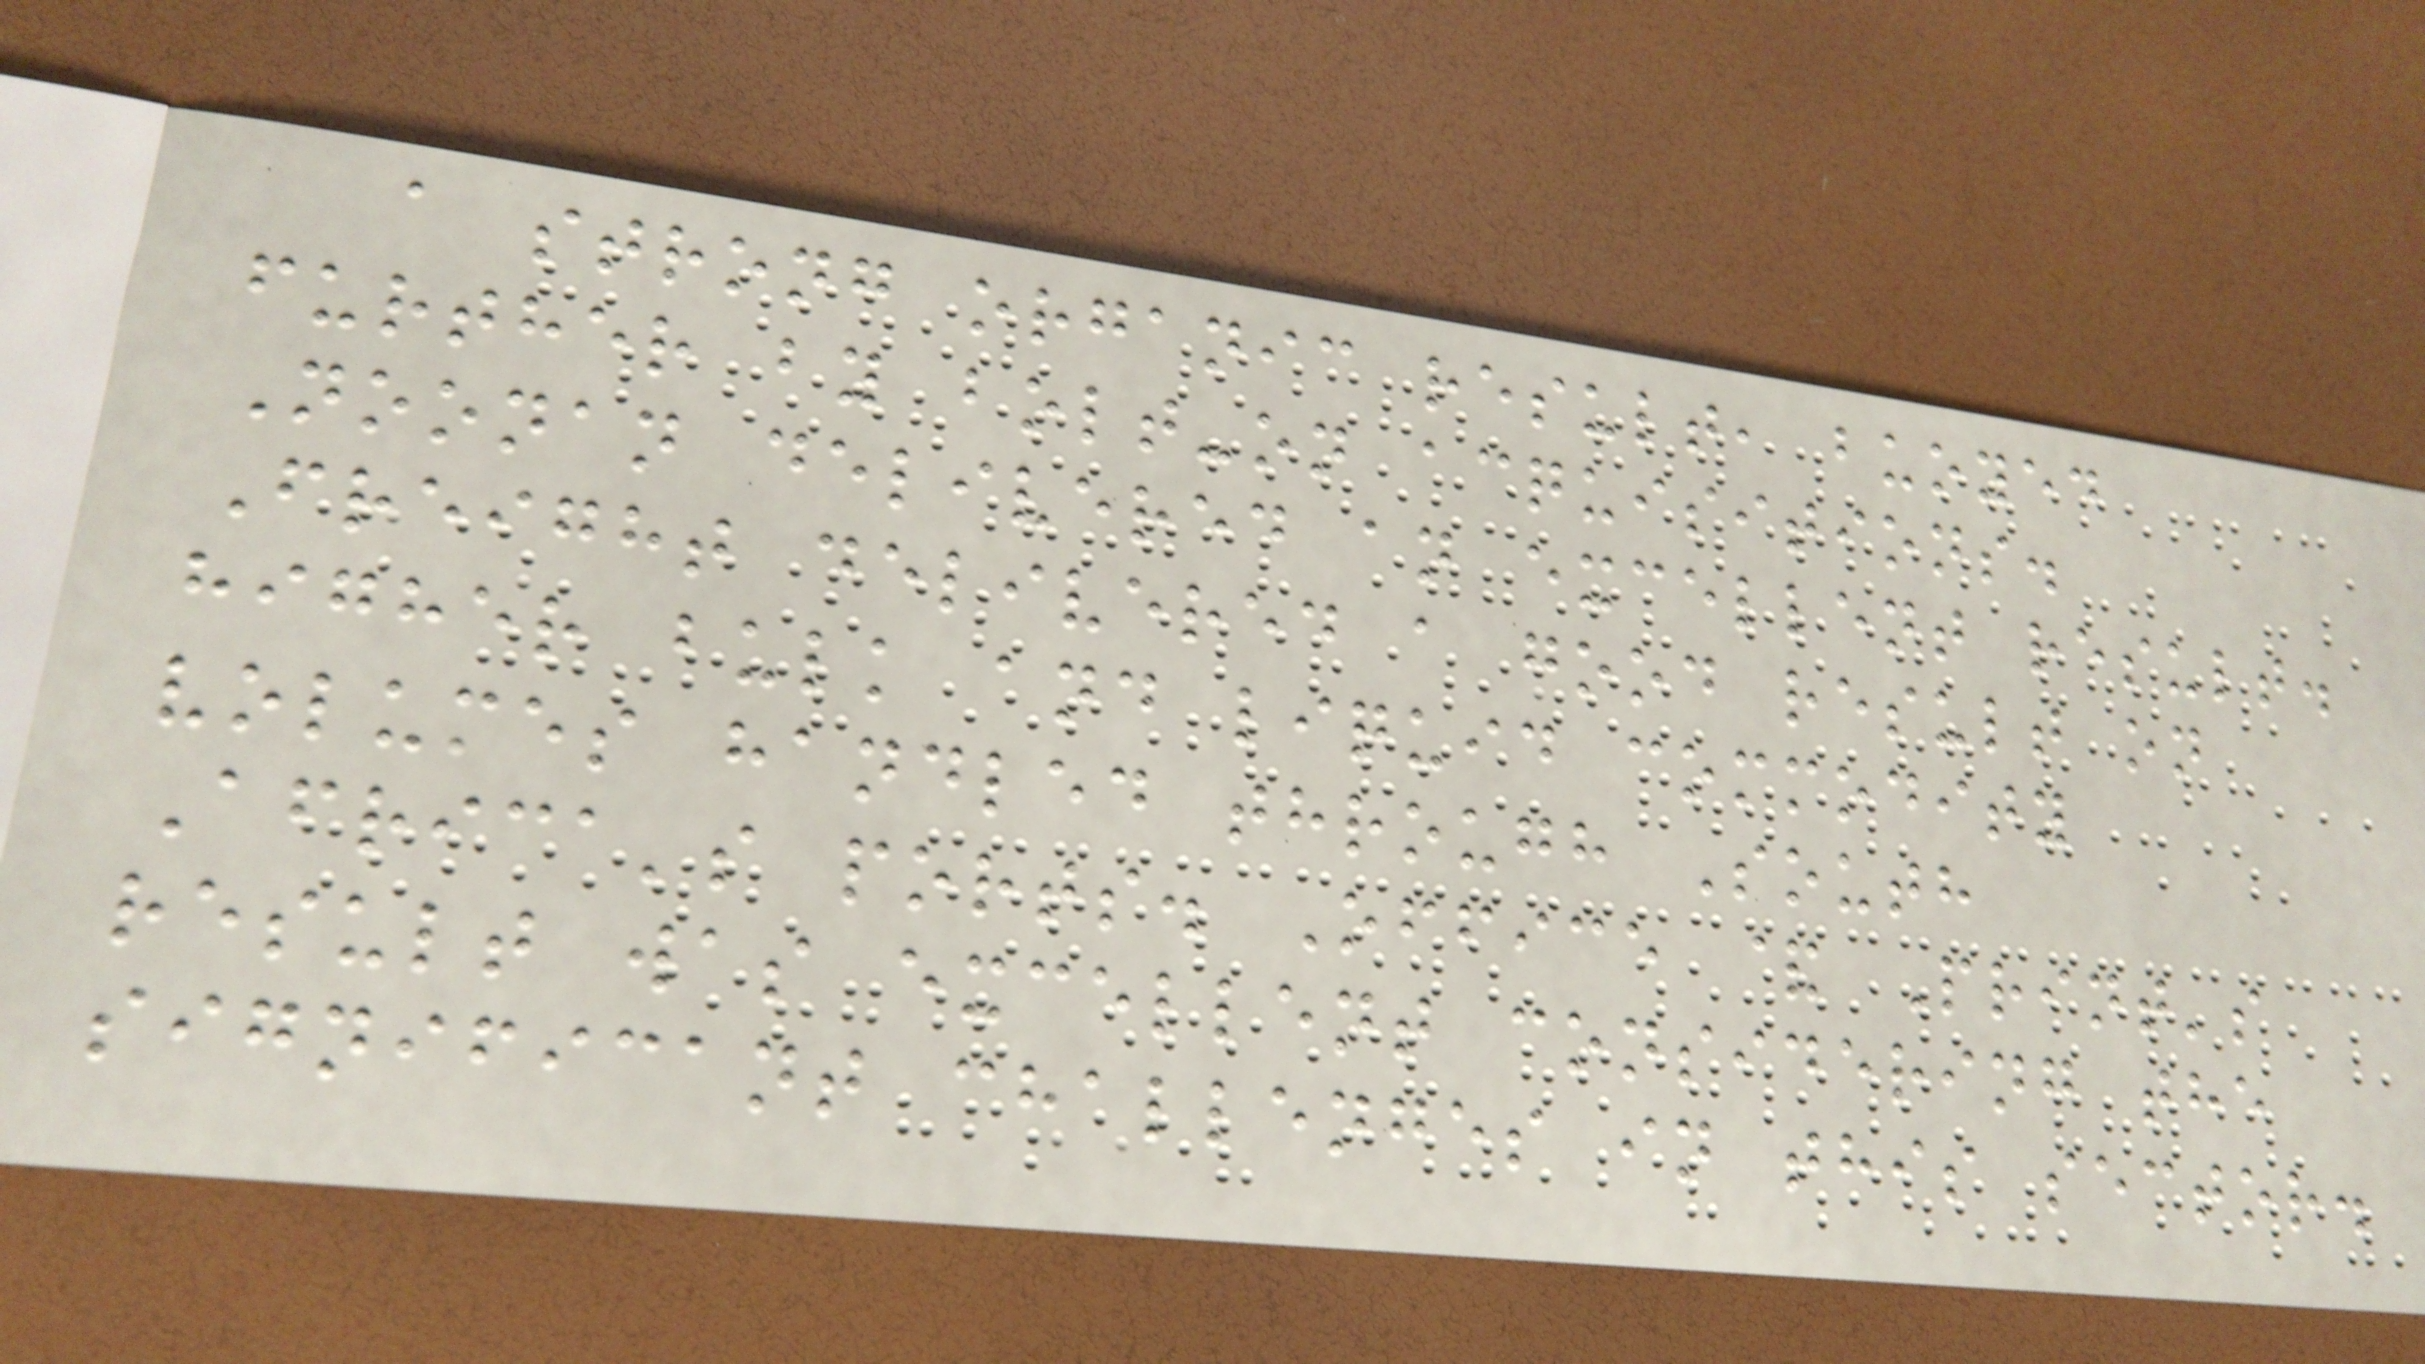a strong organic result, buoyed
further by bolt-on acquisitions.
Noonan delivered an excellent result.
Freight delivered a good result on
higher bulk and liquid commodity
volumes handled through South
Africa's ports. Office & Print's
result was excellent considering the
significant challenges in this sector.
